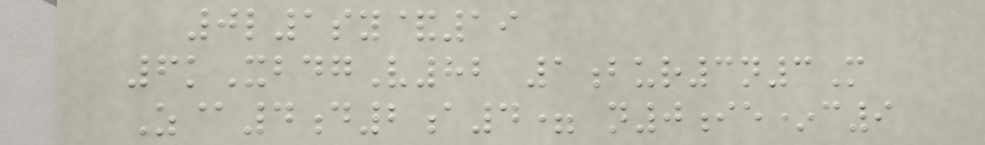0l1sy&19
6kXbdgV82 1bur3n3M
Z@4d2a4= n0ie*c9
